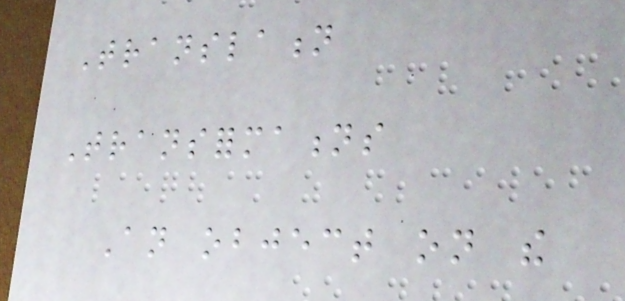Translation
Transformations
An object on the
